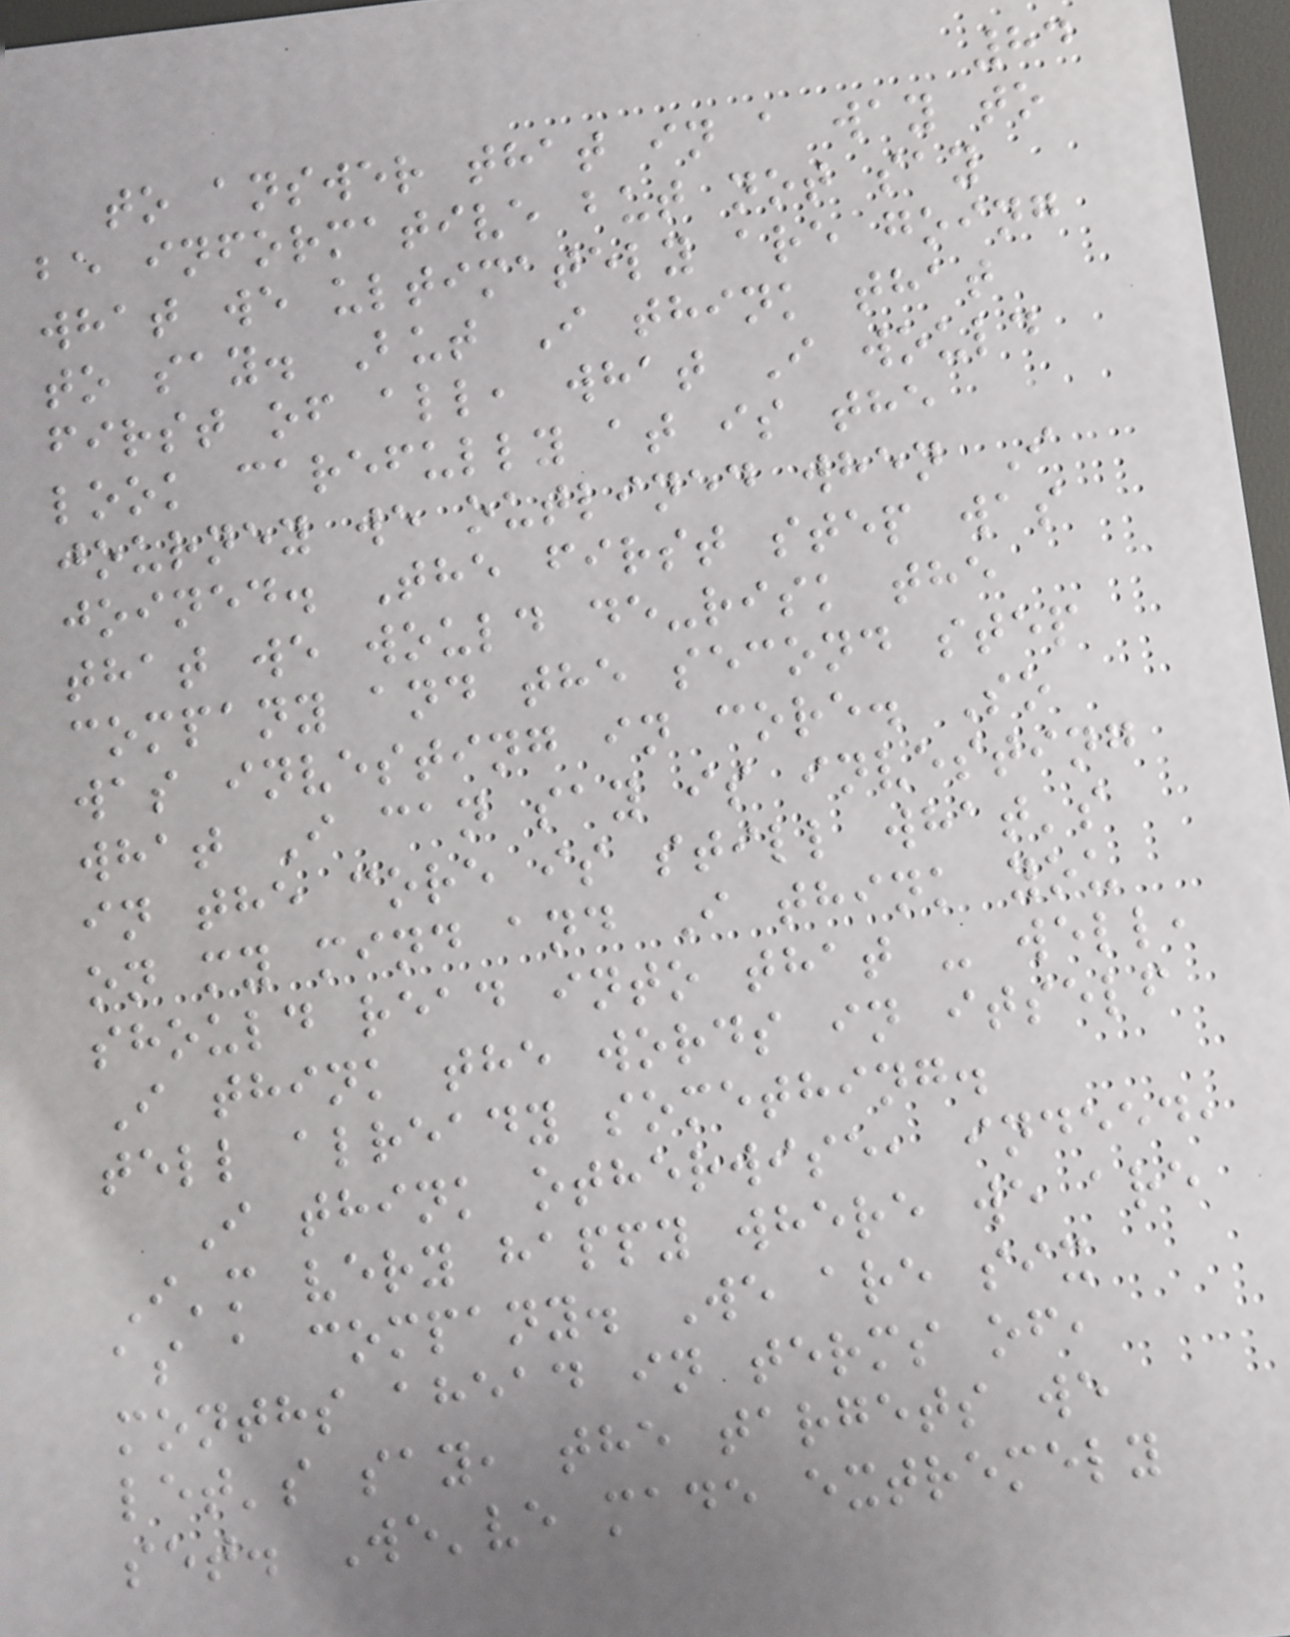84
to answer that in a way to
be informative but not say
what we ultimately are going
to say. But I think that
first of all, what I would
look carefully at is the
journey we outlined when I
joined. The first step was
that we would de-risk the
company and the second step
was investing in core. So
what I can say is investing
in the core is still what's
on my mind and I think you
should read into that - well,
I think the words in itself
tell already something.
I think otherwise, indeed,
I'm very happy where we are
as a company. We are six
months ahead in terms of,
let's say, the targets we
set. We've made extremely
